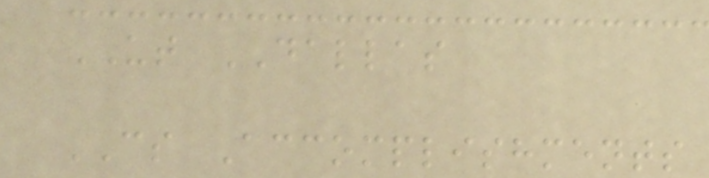UT DALLAS
CS Accomplishments
